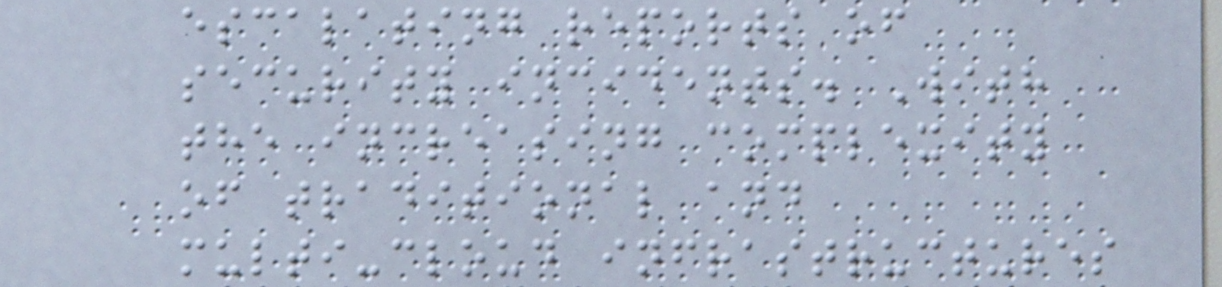escalating reports of
security incidents. With
the increasing complexity
of traditional and
multi-cloud infrastructures
